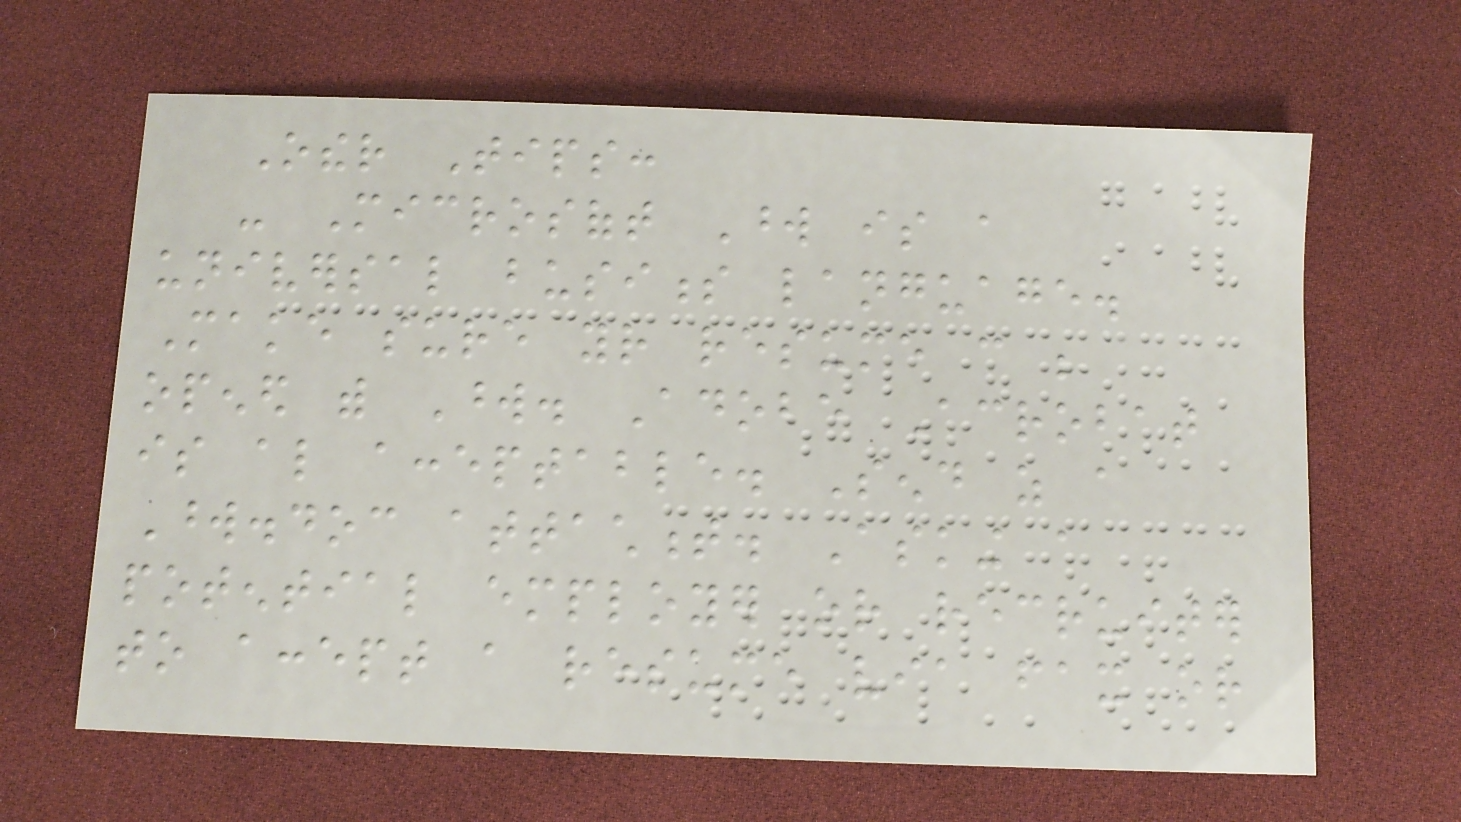Other Tips:
- Microsoft Word is a
universal business language.
Make sure your resume can be
opened with Word. Adobe Acrobat
is also acceptable. Send as a
Word.doc attachment. Asking a
potential employer or recruiter
to accept a resume via fax or
